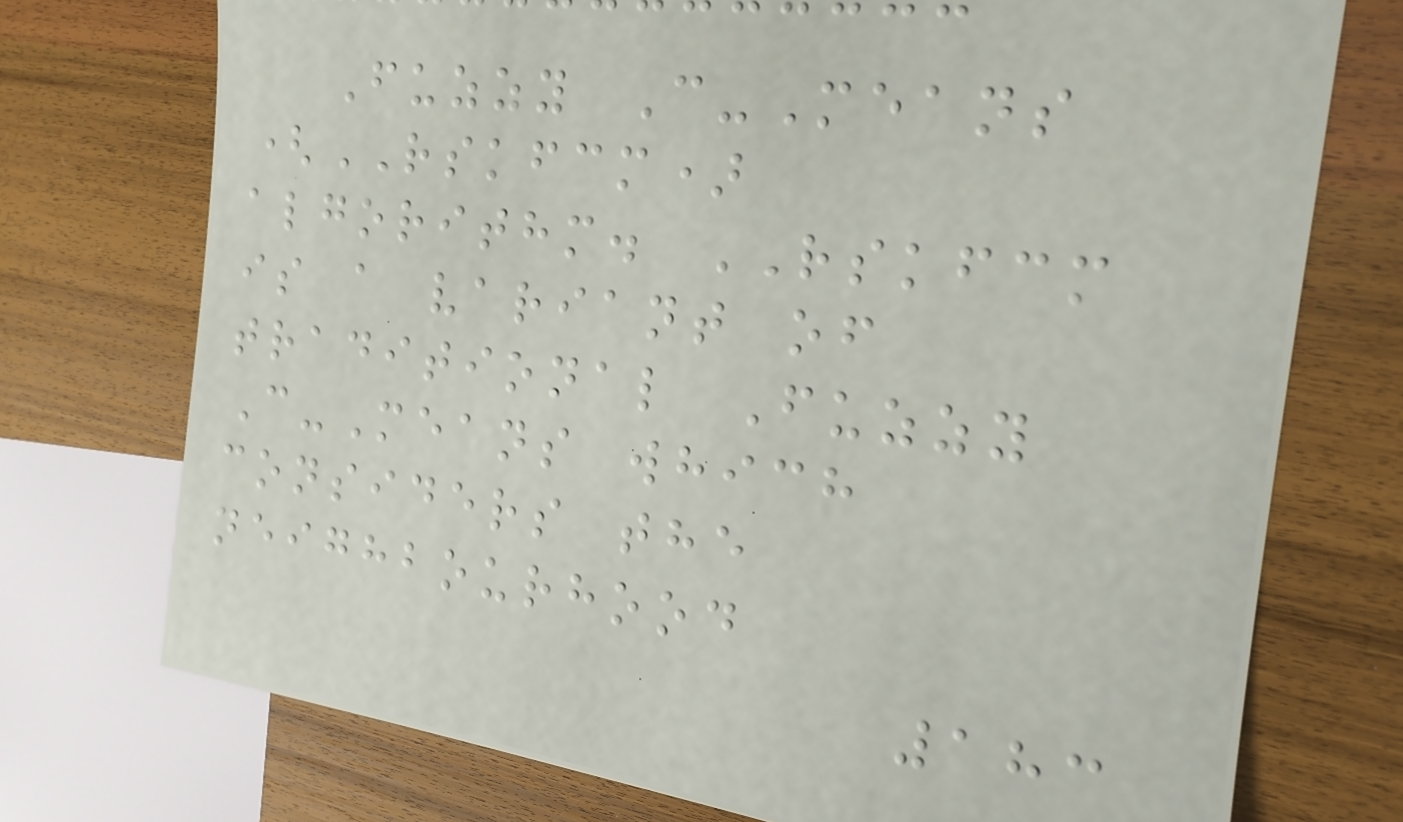Fuzzy C-Means
(RSKFCM)
algorithm. RSKFCM
is a variant of
traditional Fuzzy
C-Means which
considers the
neighbourhood
183
